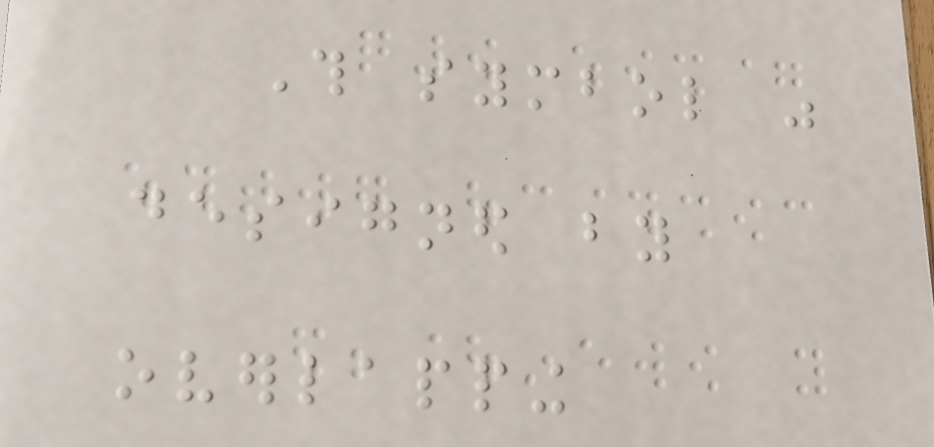This symbol was
designed by
overlapping
